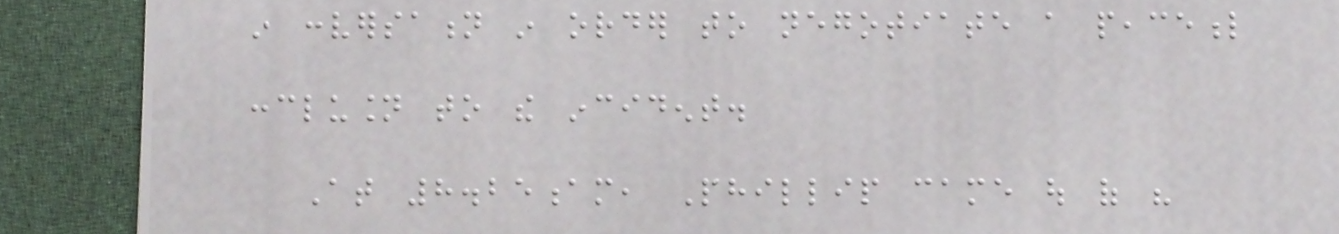in conversation in order to negotiate a peaceful
conclusion to the incident.
At 8.25am, Phillip came out of his
